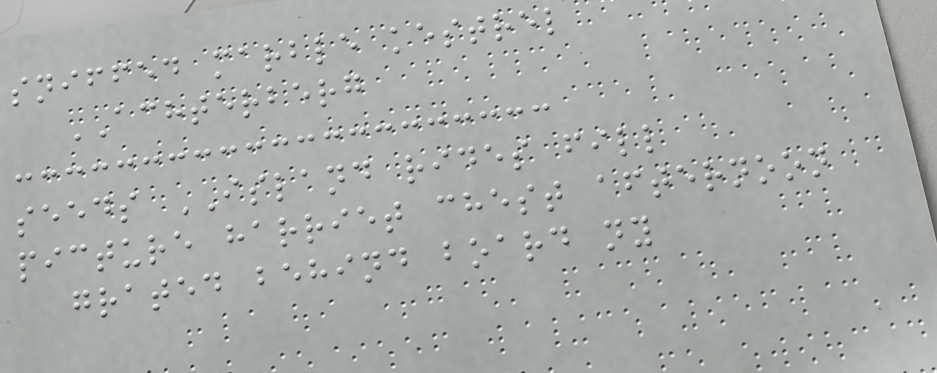sniffed marble kestrel
ACHTERBERG
seeds ISLAND rides fill
picture harriet chest afternoon
grated behind board ny
